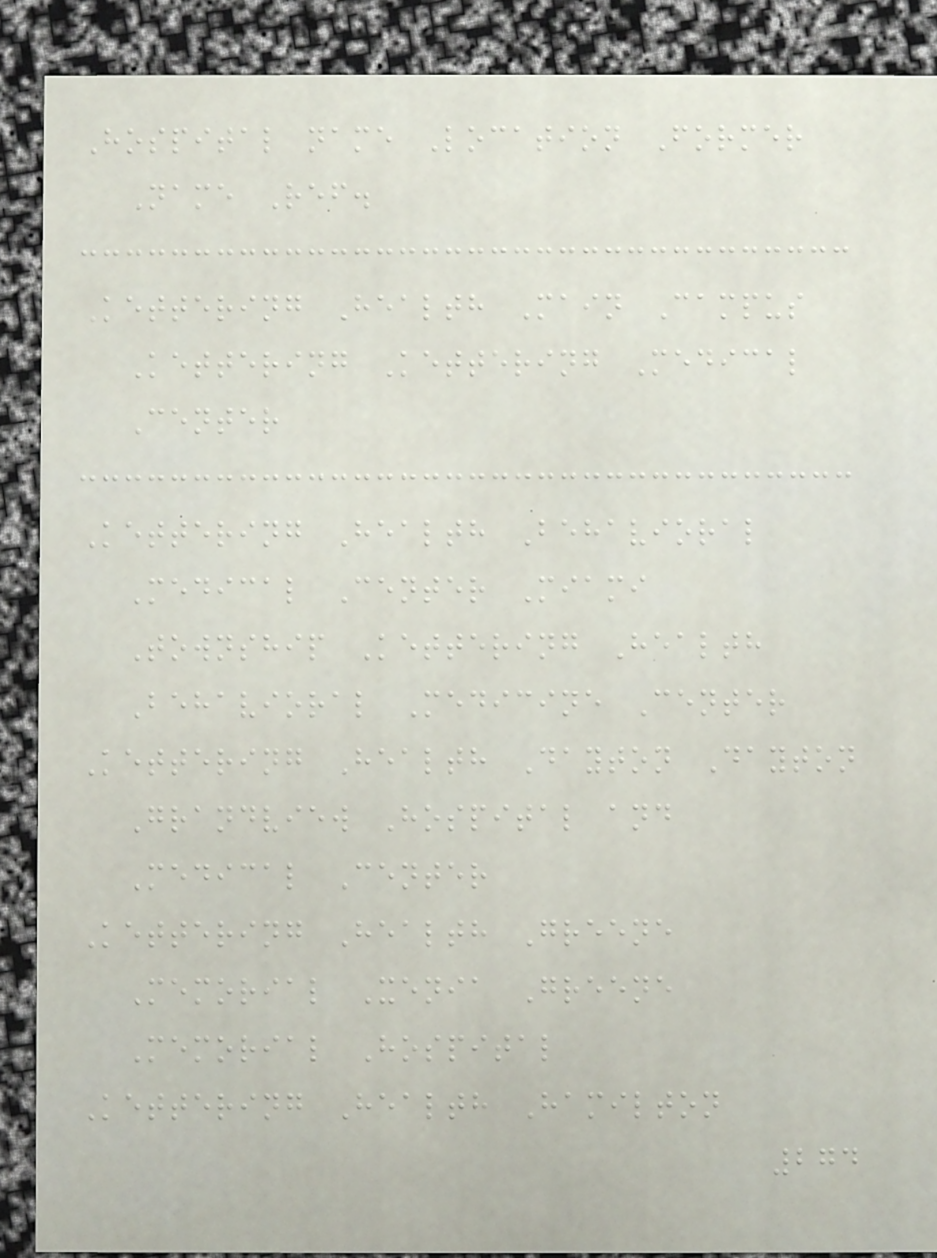Hospital name Location Former
Name Ref.
Kettering Health Main Campus
Kettering Kettering Medical
Center
Kettering Health Behavioral
Medical Center Miami
Township Kettering Health
Behavioral Medicine Center
Kettering Health Dayton Dayton
Grandview Hospital and
Medical Center
Kettering Health Greene
Memorial Xenia Greene
Memorial Hospital
Kettering Health Hamilton
274
